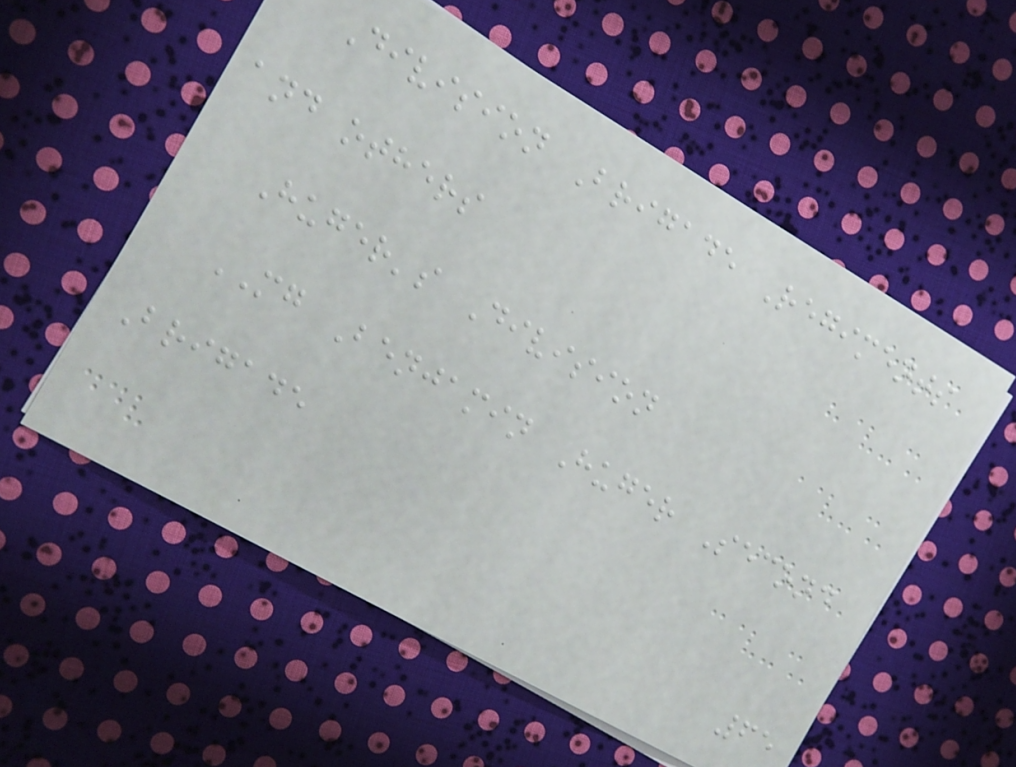Division Brigade Regiments
and others
Huger's Division
MG Benjamin Huger Second
Brigade
65
